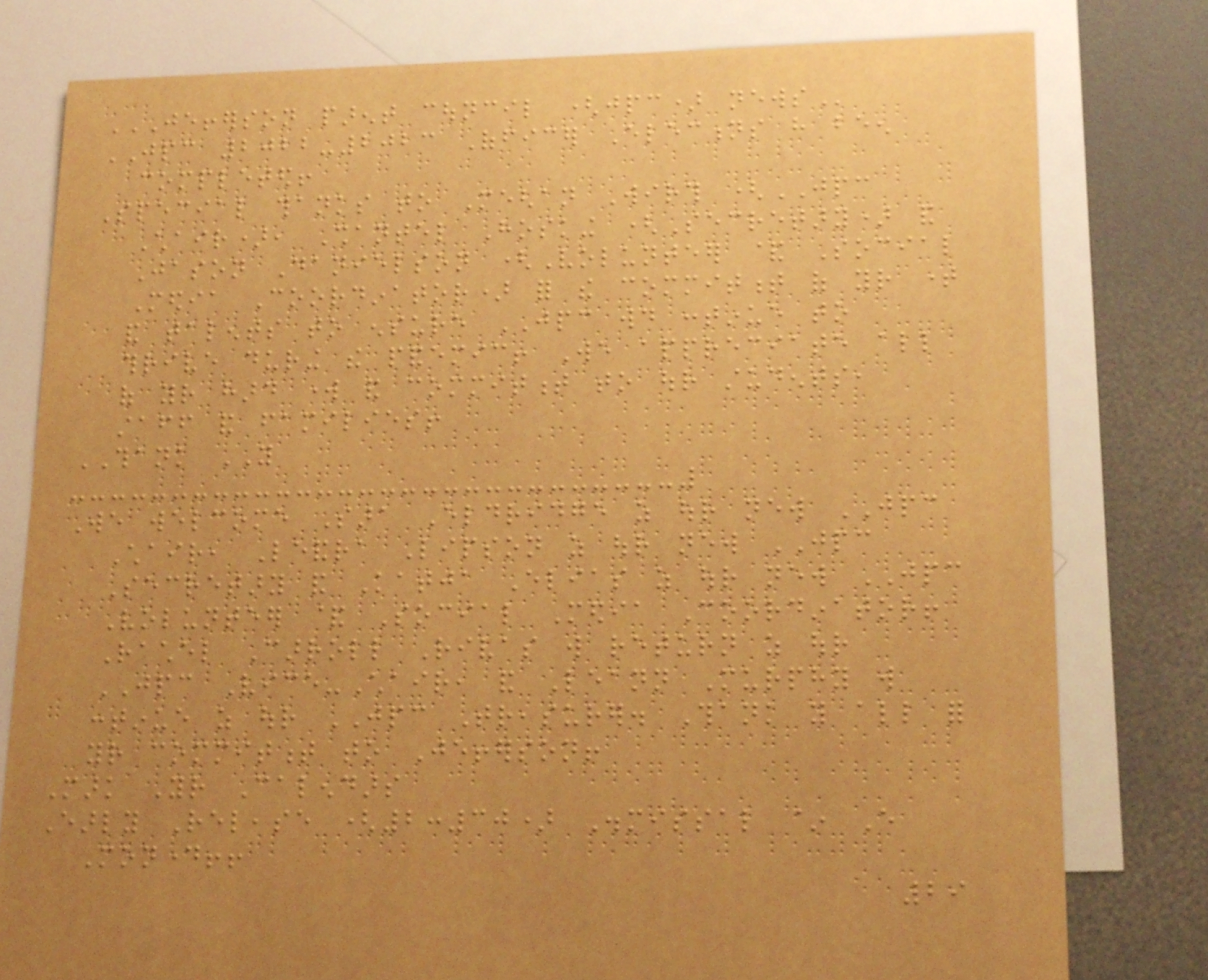JEFFERSON PARENT COUNCIL (JPC) NEWS
JPC 2022-2023 Officer Elections have been
completed!
Special thanks to Meghan Wirth (JPC
Chair), Shantel Hosking (Secretary) and
Jason Danielson (Volunteer & Social
Media Coordinator) for the commitment of your time
and talents to ensure JPC would continue to
thrive during the pandemic! We appreciate all
of your hard work and commitment to our students,
staff and families!
THANK YOU
We welcome Sara Eldridge as our new JPC
Chair, Leandra Lipson as our new JPC
Secretary and Katja Elias as our new JPC
Volunteer & Social Media Coordinator!
Rachel Carroll Rivas will return as our
JPC Vice-Chair, and Leann Murphy will
continue as our JPC Treasurer. Thank you all for
your commitment to Jefferson!
Mark Your Calendars
Early Release (2:30) Dismissal ~ Every
Monday!!
29
